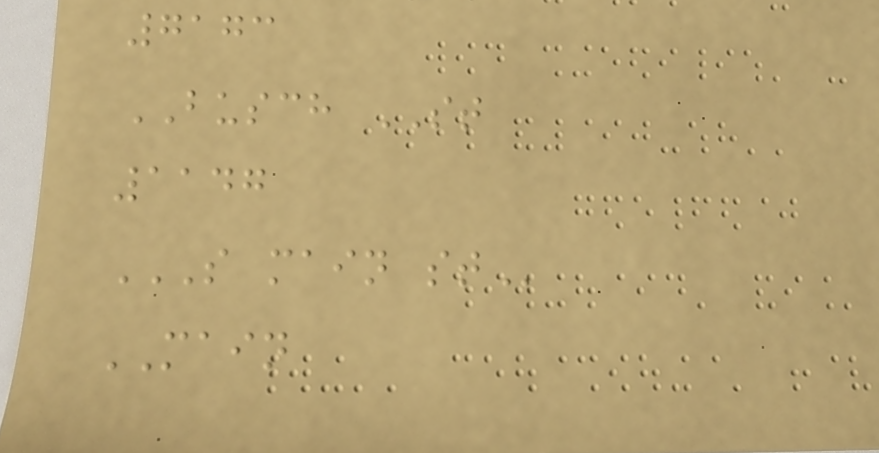7173
BUSCH ST
1147
S MAIN ST
MAIN
